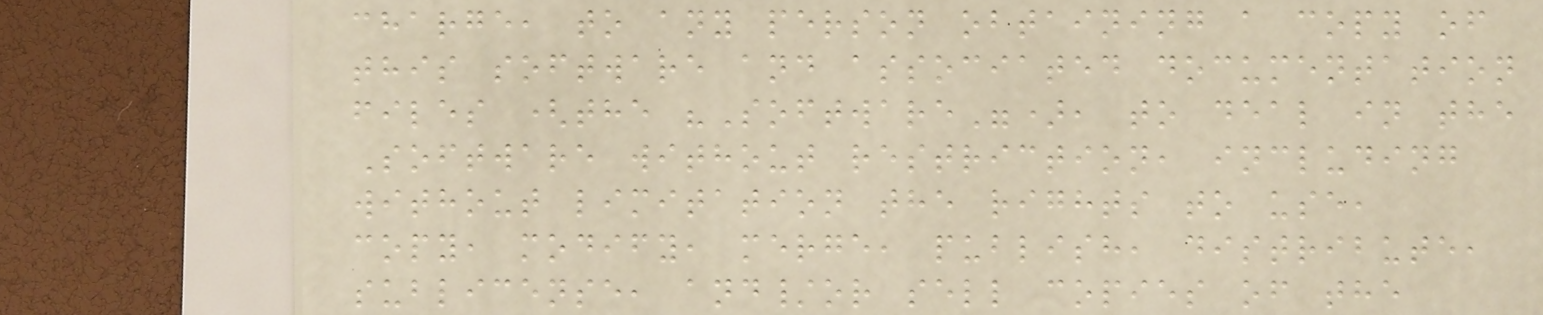charge, to any person obtaining a copy of
this software and associated documentation
files (the "Software"), to deal in the
Software without restriction, including
without limitation the rights to use,
copy, modify, merge, publish, distribute,
sublicense, and/or sell copies of the
